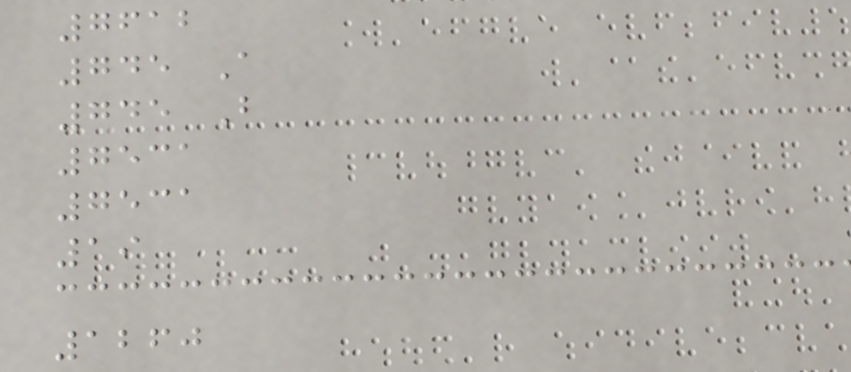7612
745 A
745 B
7531
7531
19
1260
